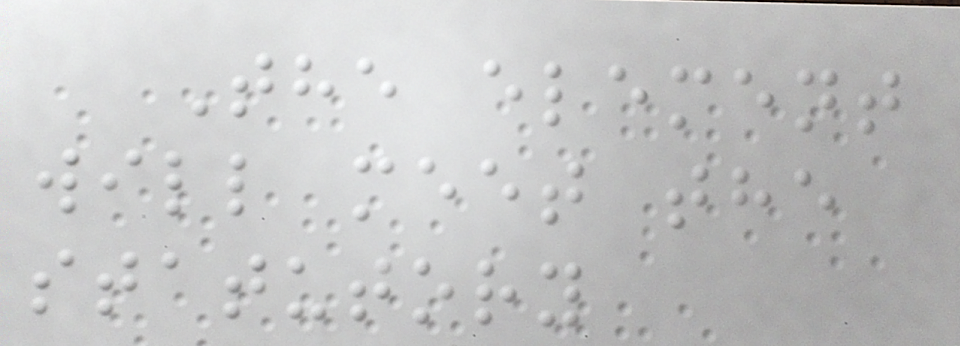The element
will meet the
statutory
